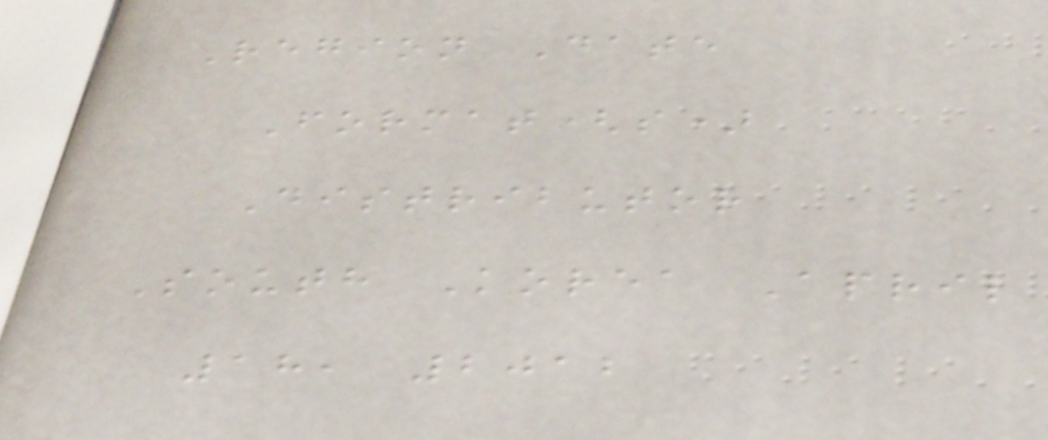Region Date
Format(s)
Distributor
South Korea April
18, 2012
